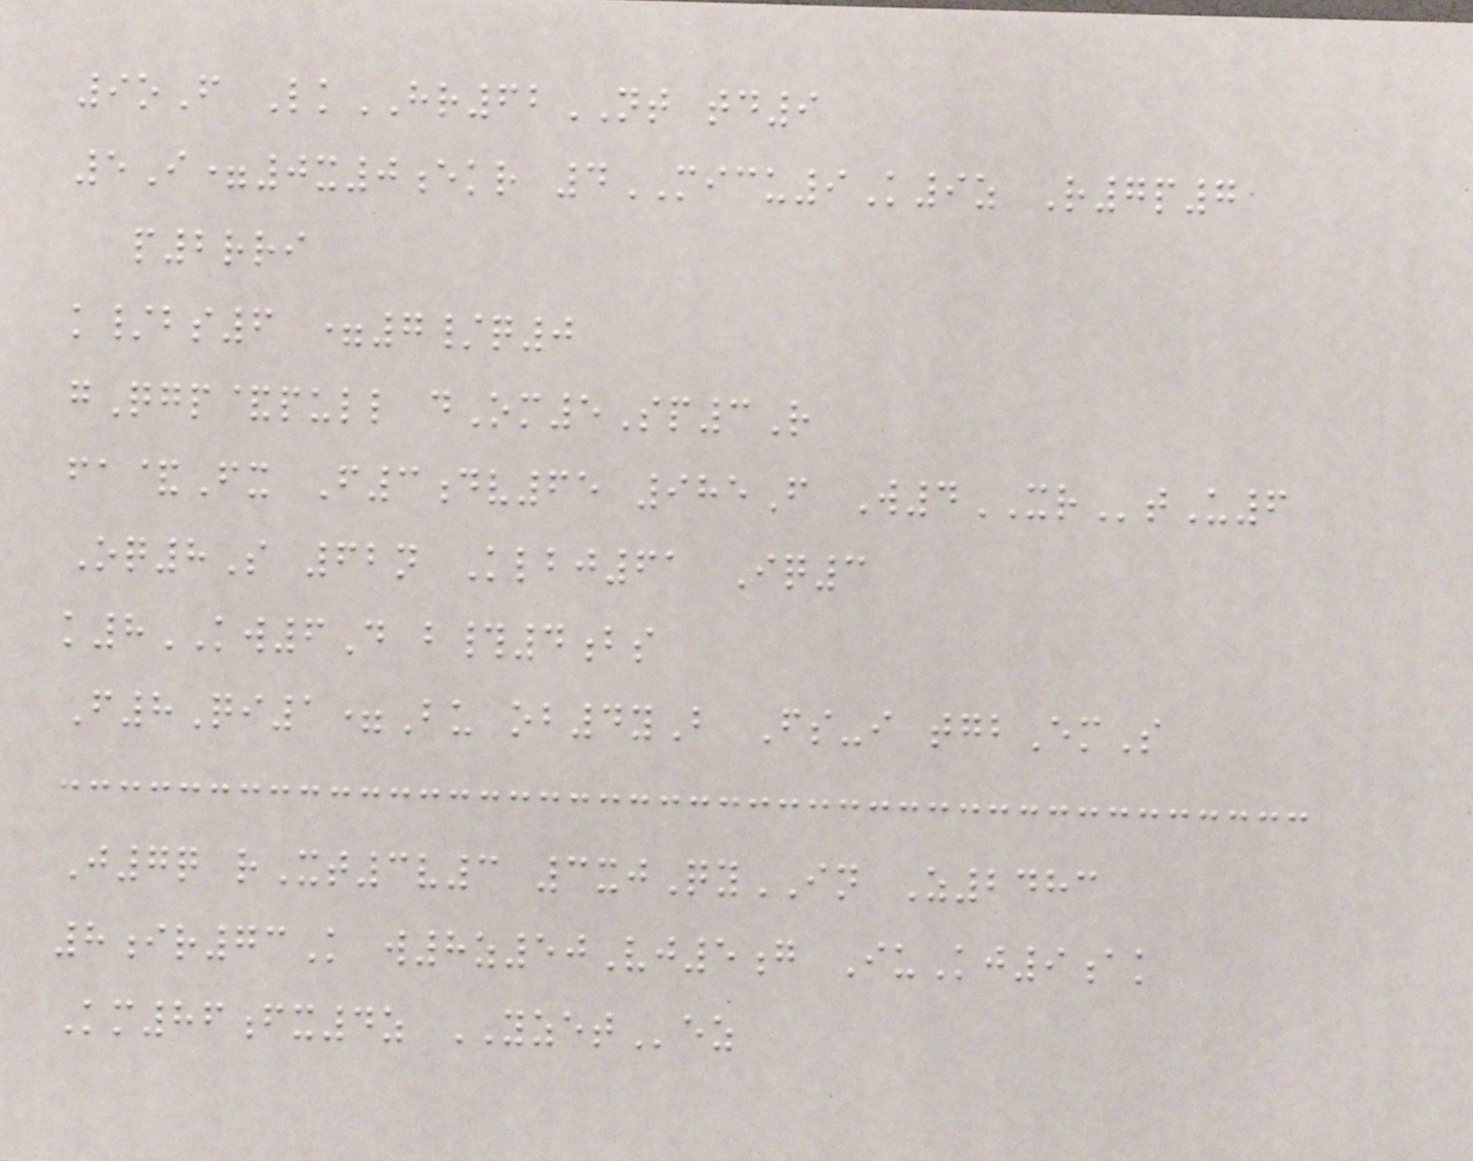9oF LkHR62NT td9
5I=0x0ekr 4MICU9K9z R7p7
p2rri
k/bs6 =7/q0
gQgp&pull dOm5Sp3R
fa&Fx F3dv65 985F W4XRtU6
Oq8S 62n Klbj61 Iq3
k8KW6D b#4bs
F8Qi1=Bu ob4yB Fs-i tgbEmS
J7q rXt3v3 3xjQyIN Z2483
8ir73K w8z50Vj5g IuKj9ak
Km86fx4z YZETez
